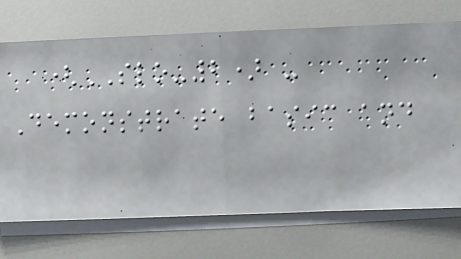(SLO-2) -
Demonstrate basic and
